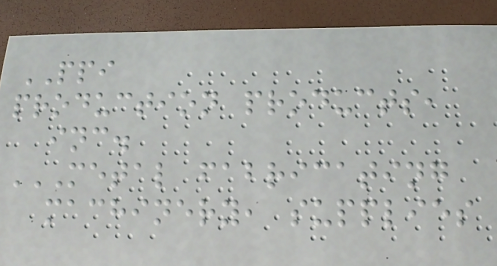PPI
production products,
inc.
METAL FABRICATING
MACHINERY, SUPPLIES
